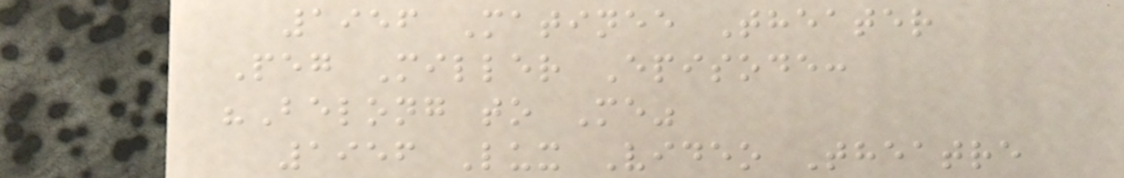1956 Matinee Theater
Peg Miller Episode:
"Belong to Me"
1956 Lux Video Theatre
